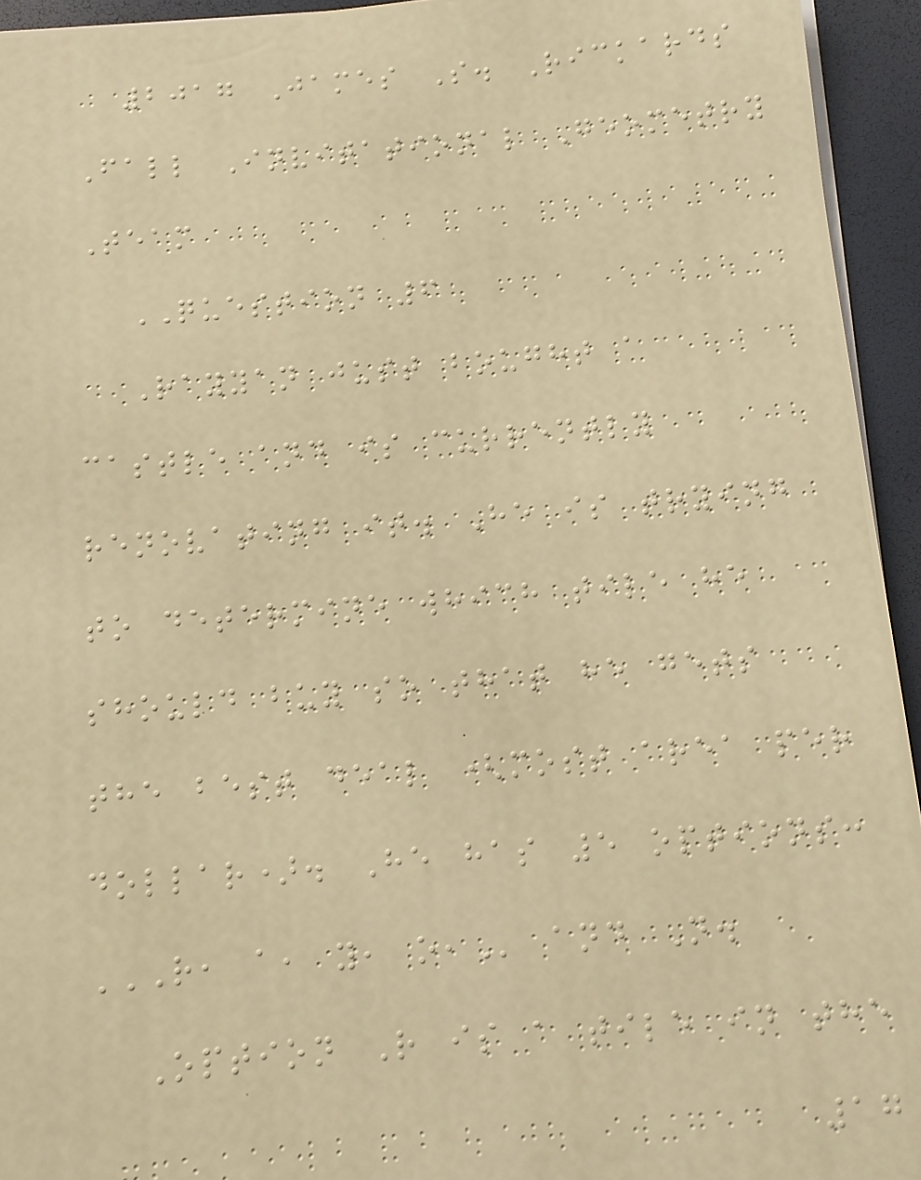2017 James S. Rickards
Fall Invitational Geometry
Team
QUESTION 6
Rayyan just bought a
castle and is currently
renovating it. He is trying
to determine which tile he
should buy so that he gets
the best deal (most area per
dollar). He has 5 options:
R, A, Y, O, and N.
Option R is a tile in the
17
